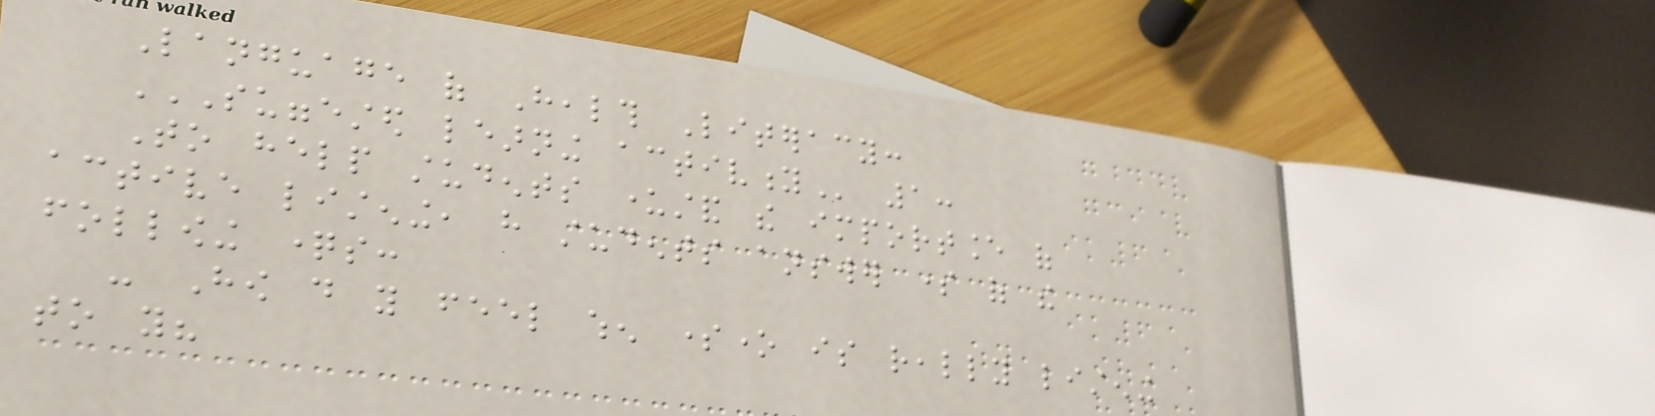Language of Health Literacy:
SUGGESTED LEARNING ACTIVITY 1:
To help students understand the importance of
active listening, have students answer some of the
following questions:
- How do you feel when someone is really listening
to you?
